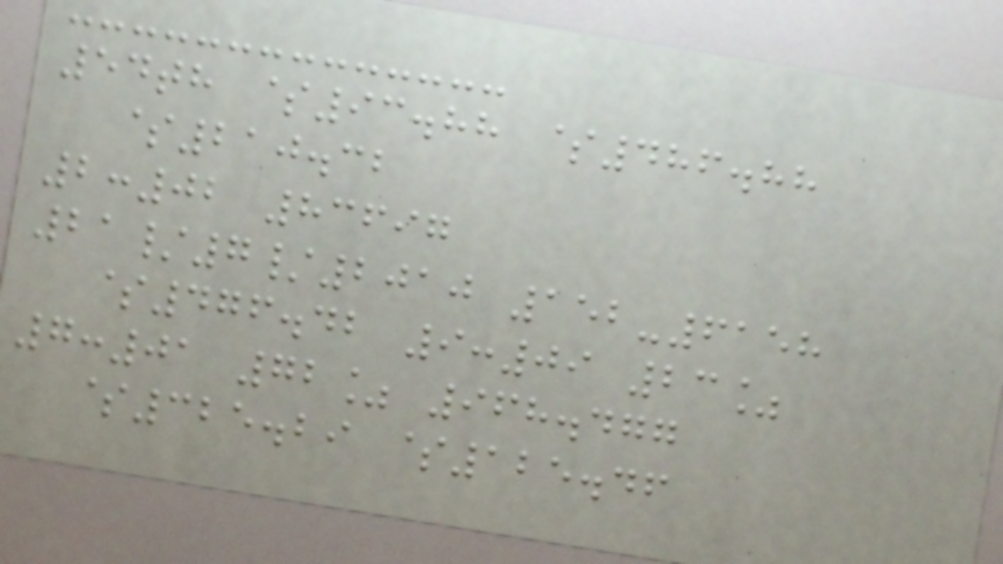54th $93.88 $486.88
$210.32
2:02 83697
21/7/2010 152-6158
$476.42 9:09 23%
7:01 72% 968.477
$325.29 $125.46
